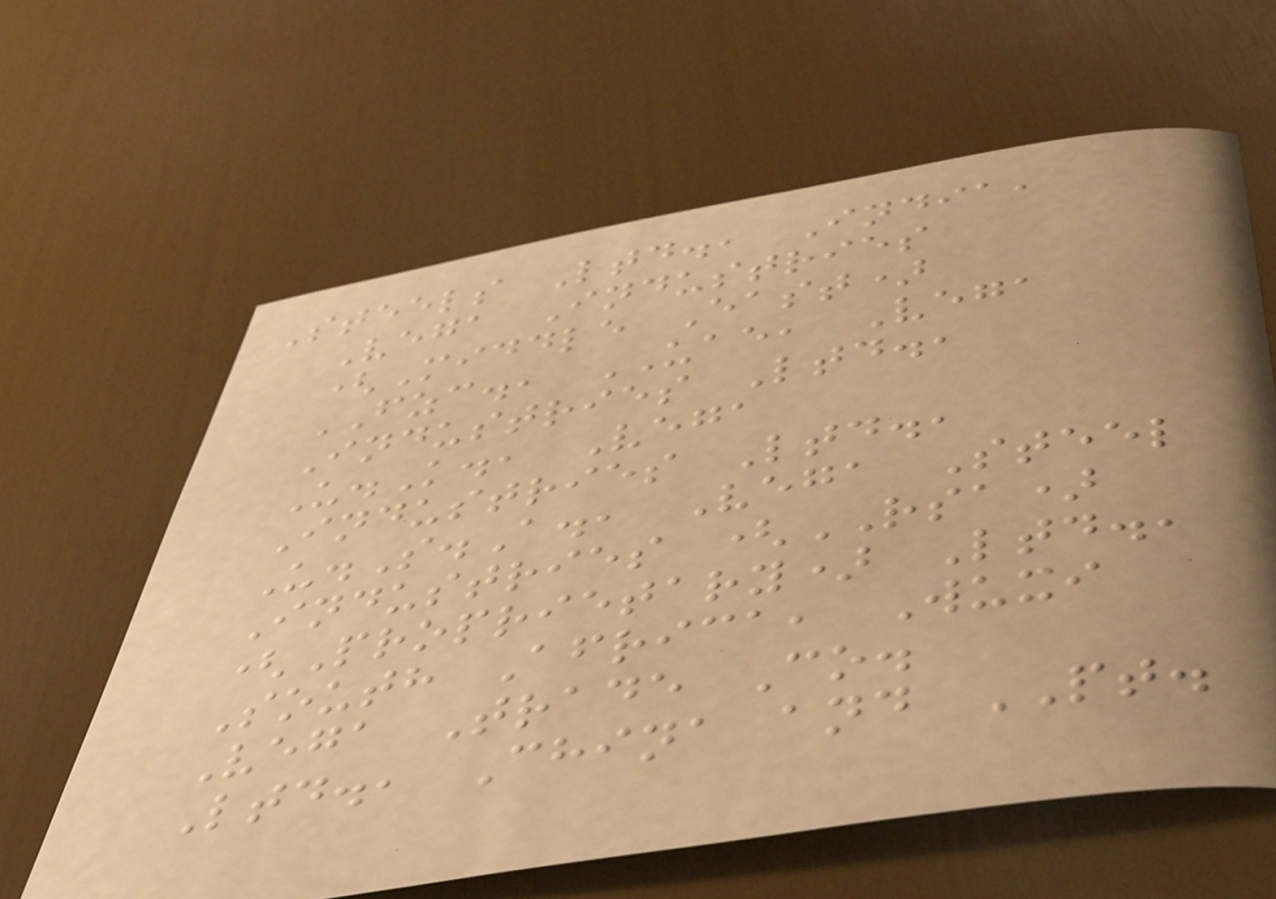Steels Ltd., India,
Vega Industries
(Middle East)
FZC., UAE, Vega
Industries Ltd.,
U.K., Vega
Industries Ltd.,
U.S.A., Vega Steel
Industries (RSA)
(Proprietary) Ltd.,
South Africa, Wuxi
Vega Trade Co.
Ltd., China and PT.
